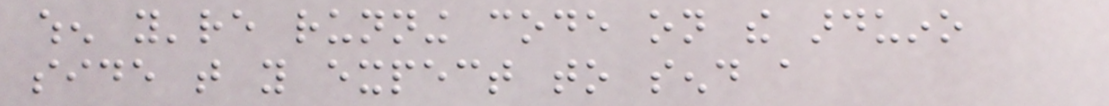when you're running code on the arduino
side that you expect to send a
